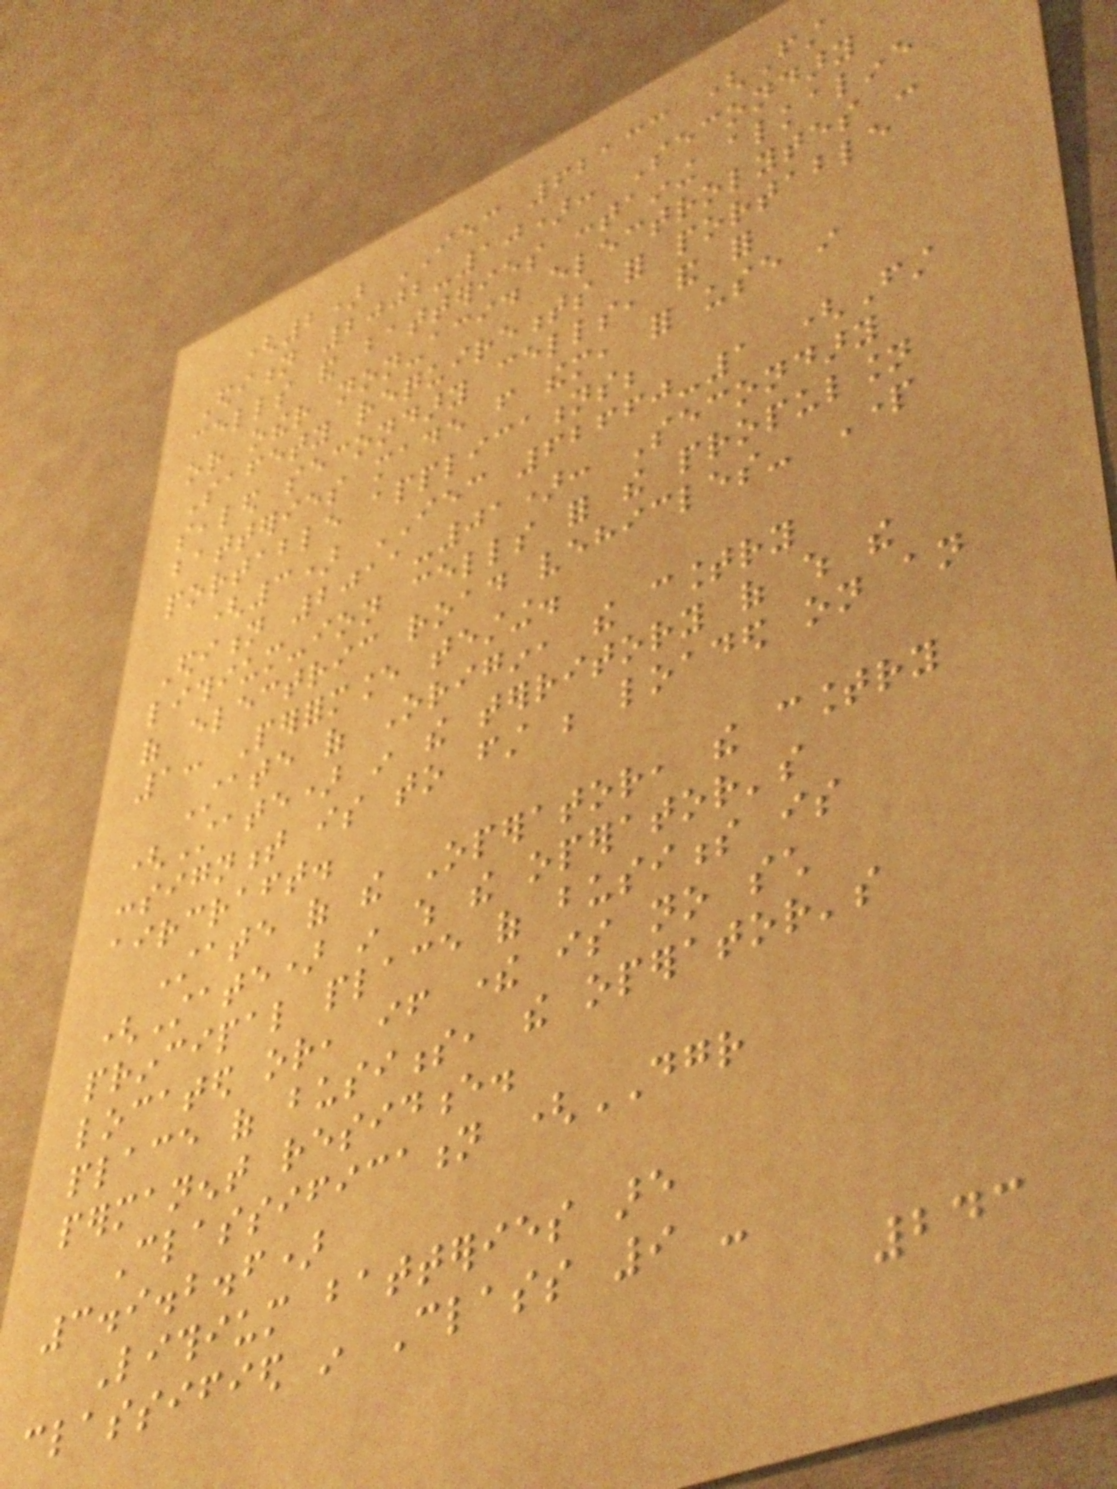(2) IEC 62133 (First
Edition 2002-10): Secondary
cells and batteries containing alkaline
or other non-acid electrolytes -
Safety requirements for portable
sealed secondary cells, and for
batteries made from them, for use in
portable applications;
(3) IEC 62660-1 (First
Edition 2011-01): Secondary
lithium-ion cells for the propulsion
of electric road vehicles- Part
1: Performance testing.
State of Origin, the country
(State) in the territory of which the
consignment is to first be loaded on an
aircraft.
State of the Operator, the country
(State) in which the operator's
principal place of business is
located or, if there is no such
place of business, the operator's
permanent residence.
Classification (DGR
3.9.2.6)
Lithium batteries are
classified in Class 9 -
243
